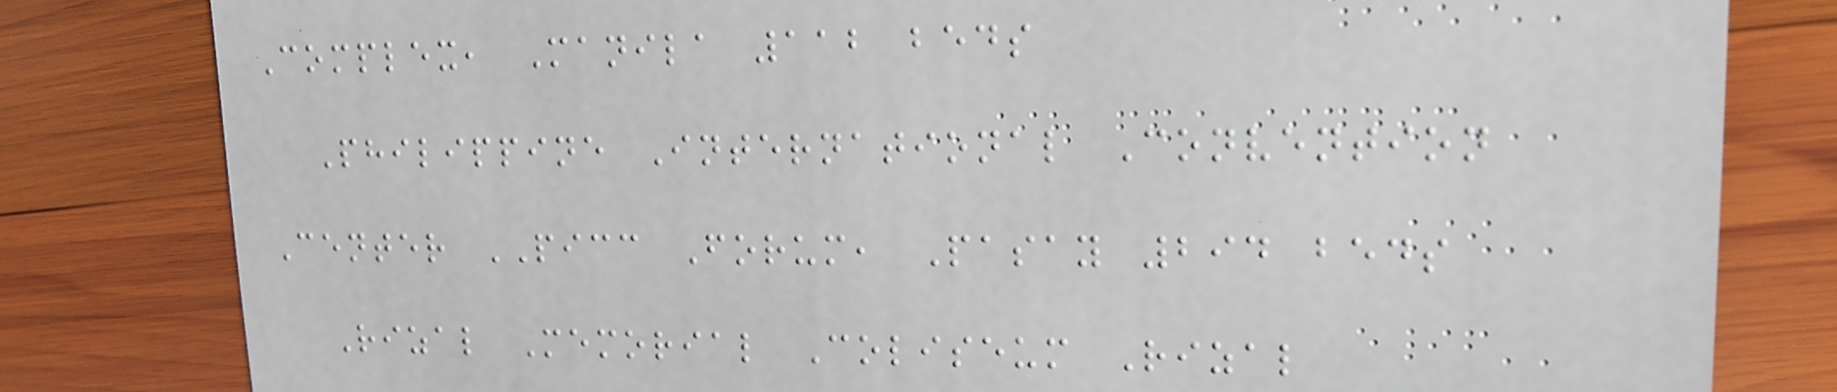Complex, Manila 112 beds
Philippine International Convention
Center PICC Forum, Pasay 294 beds
Rizal Memorial Coliseum Rizal
